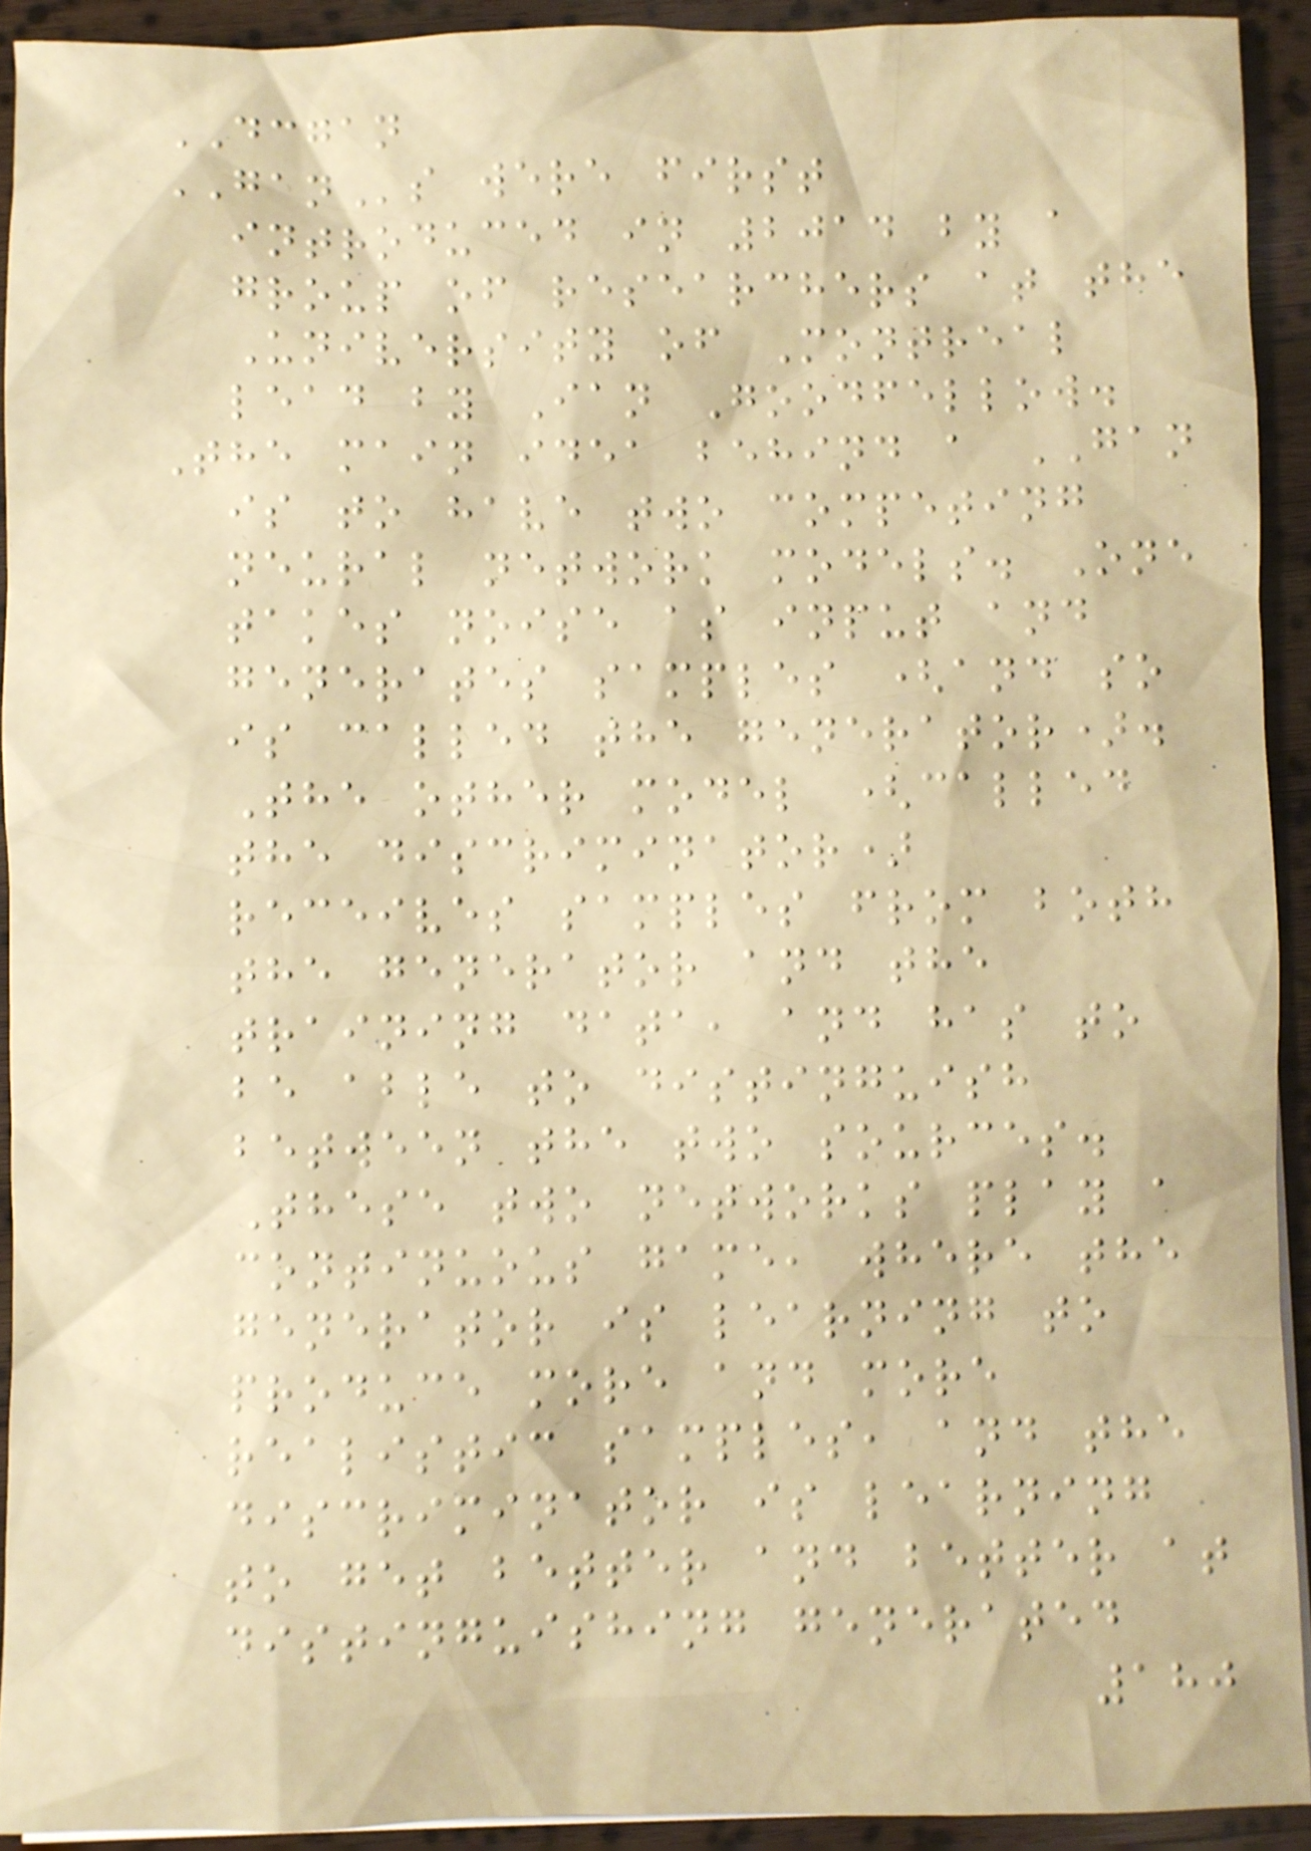DCGAN
GANs were first
introduced in 2014 by a
group of researchers at the
University of Montreal
lead by Ian Goodfellow.
The main idea behind a GAN
is to have two competing
neural network models. One
takes noise as input and
generates samples (and so
is called the generator).
The other model (called
the discriminator)
receives samples from both
the generator and the
training data, and has to
be able to distinguish
between the two sources.
These two networks play a
continuous game, where the
generator is learning to
produce more and more
realistic samples, and the
discriminator is learning
to get better and better at
distinguishing generated
180
